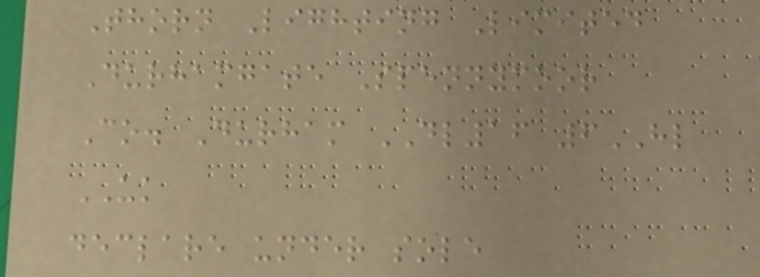Thorn Lighting Limited
Durhamgate Spennymoor
Co. Durham DL16 6HL
UK
declare under sole
